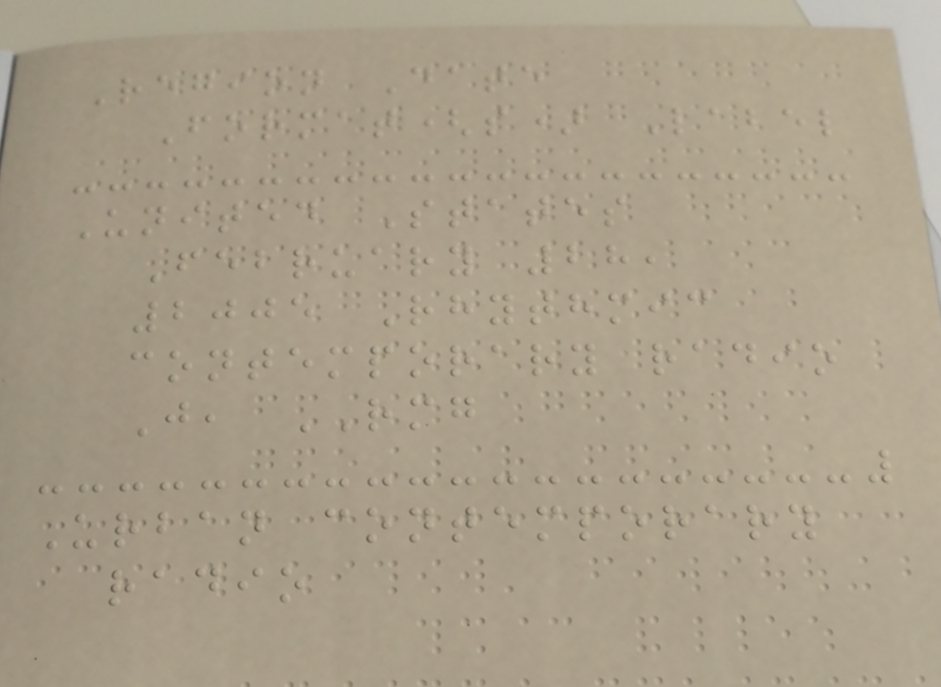Region Date
Format(s) Label
United States
February 28,
2005 Rhythmic
contemporary radio
J, RMG
Urban contemporary
radio
